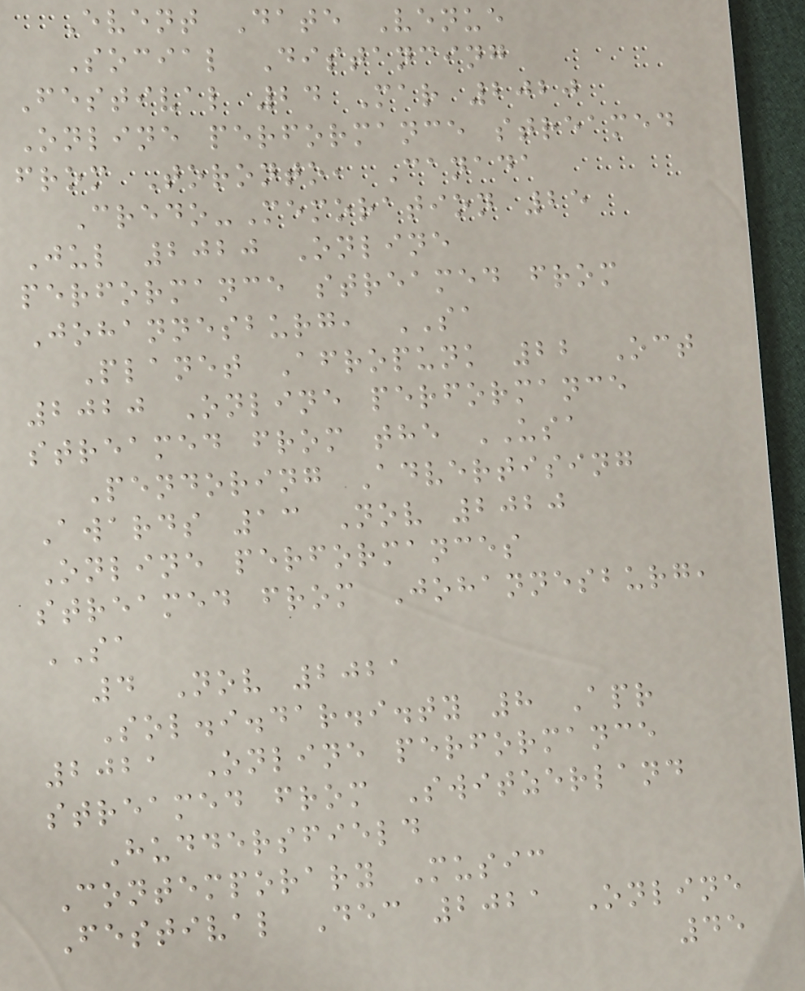Event Date Venue
Social Distancing
Festival 24 Mar 2020
Online performance streamed
from Toronto, Canada
Credo-Memoration 25
Jul 2020 Online
performance streamed from
Johannesburg, SA
Planet Afropunk 22 Oct
2020 Online performance
streamed from the USA
Pendoring Advertising
Awards 13 Nov 2020
Online performances
streamed from Johannesburg,
SA
4 Nov 2021
Sol.i.dar.i.ty 8 Apr
2021 Online performance
streamed from Switzerland
Huddersfield
Contemporary Music
Festival Dec 2021 Online
45
